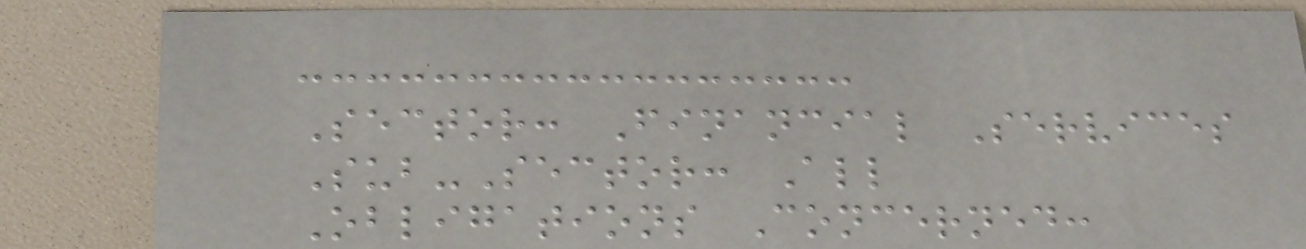Sector: Financial Services
Sub-Sector: All
Obligations Concerned:
